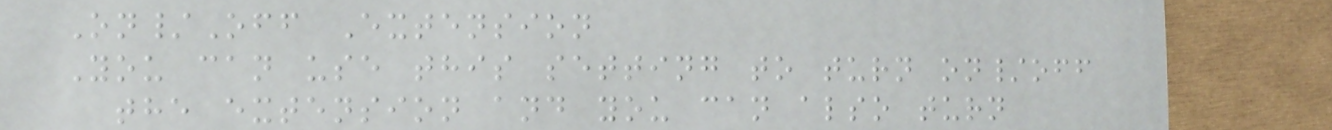On/Off Extension
You can use this setting to turn on/off
the extension and you can also turn
